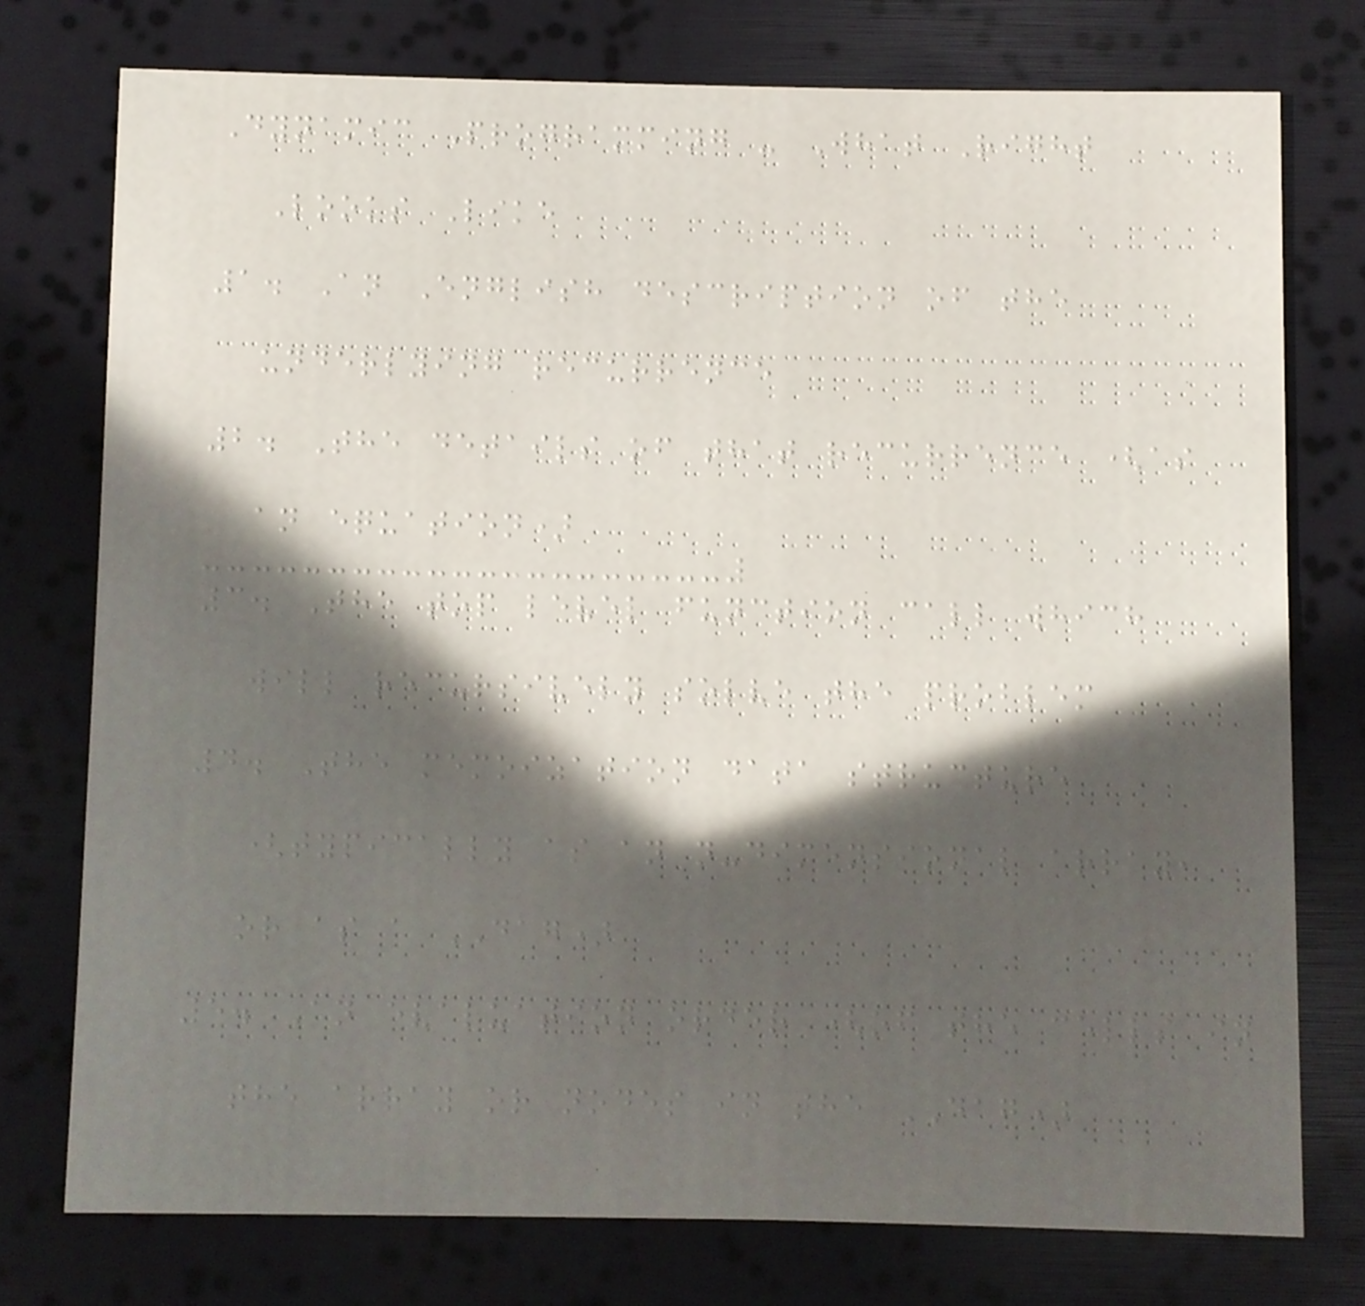Dynamic Programming - What Right
Looks Like
1. An English description of the
underlying recurrence
2. The details of that recurrence (as
an equation)
3. The top level function call which
will recursively solve the problem
4. The memoization data structure
(typically as an n-dimensional array,
or as a DAG)
5. An evaluation order (of the cells in
the array or nodes in the DAG)
